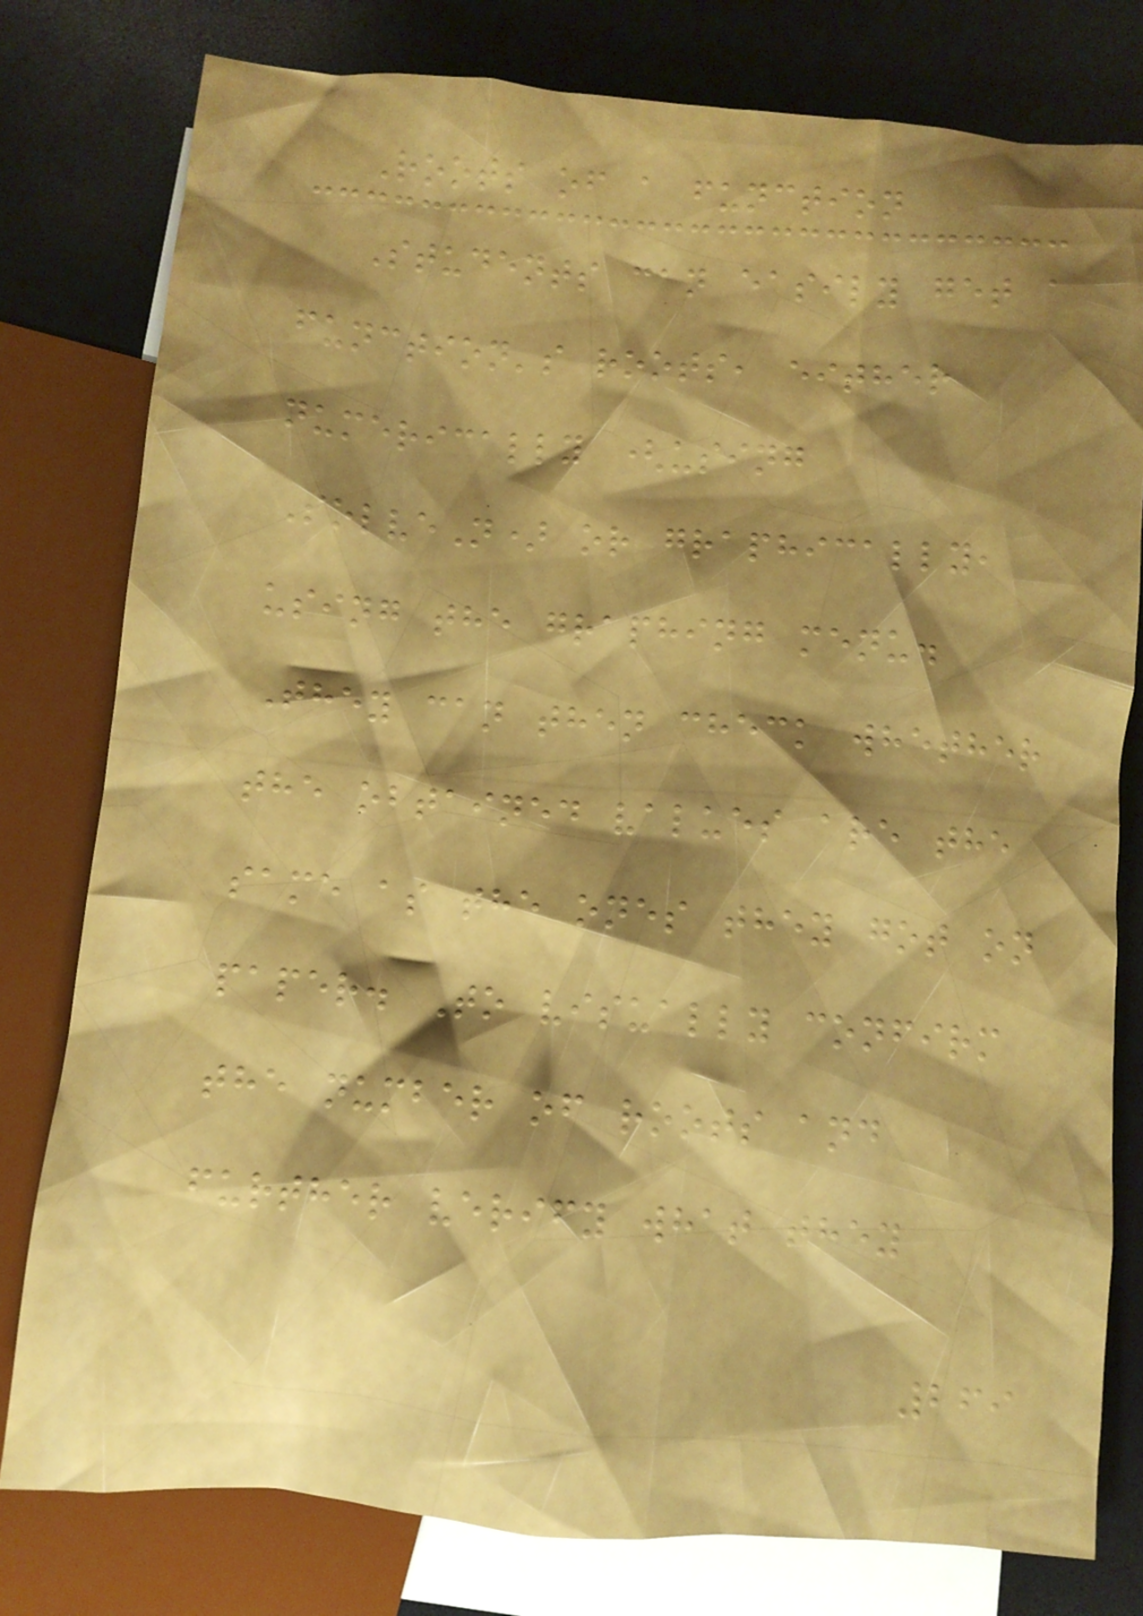Roots of a function
Students can easily get a
function's roots, either
numerically (using
SolveN) or graphically,
using the graphing menu.
They can then check whether
the obtained values are the
same as the ones they got on
paper. To visually confirm
the number of roots and
further verify what they
269
